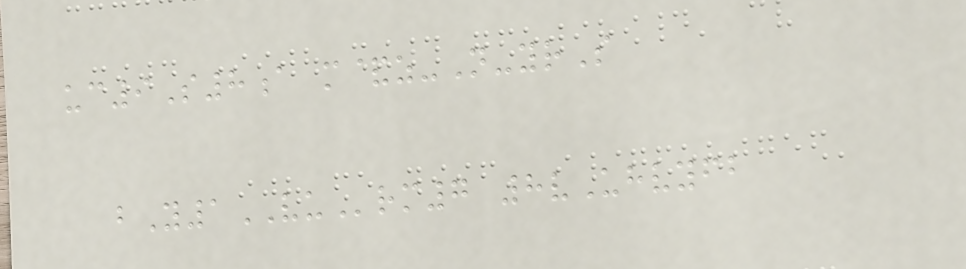uc9S8a m&z-N-yrS
bY1VUrm7 8vUhvyfb
